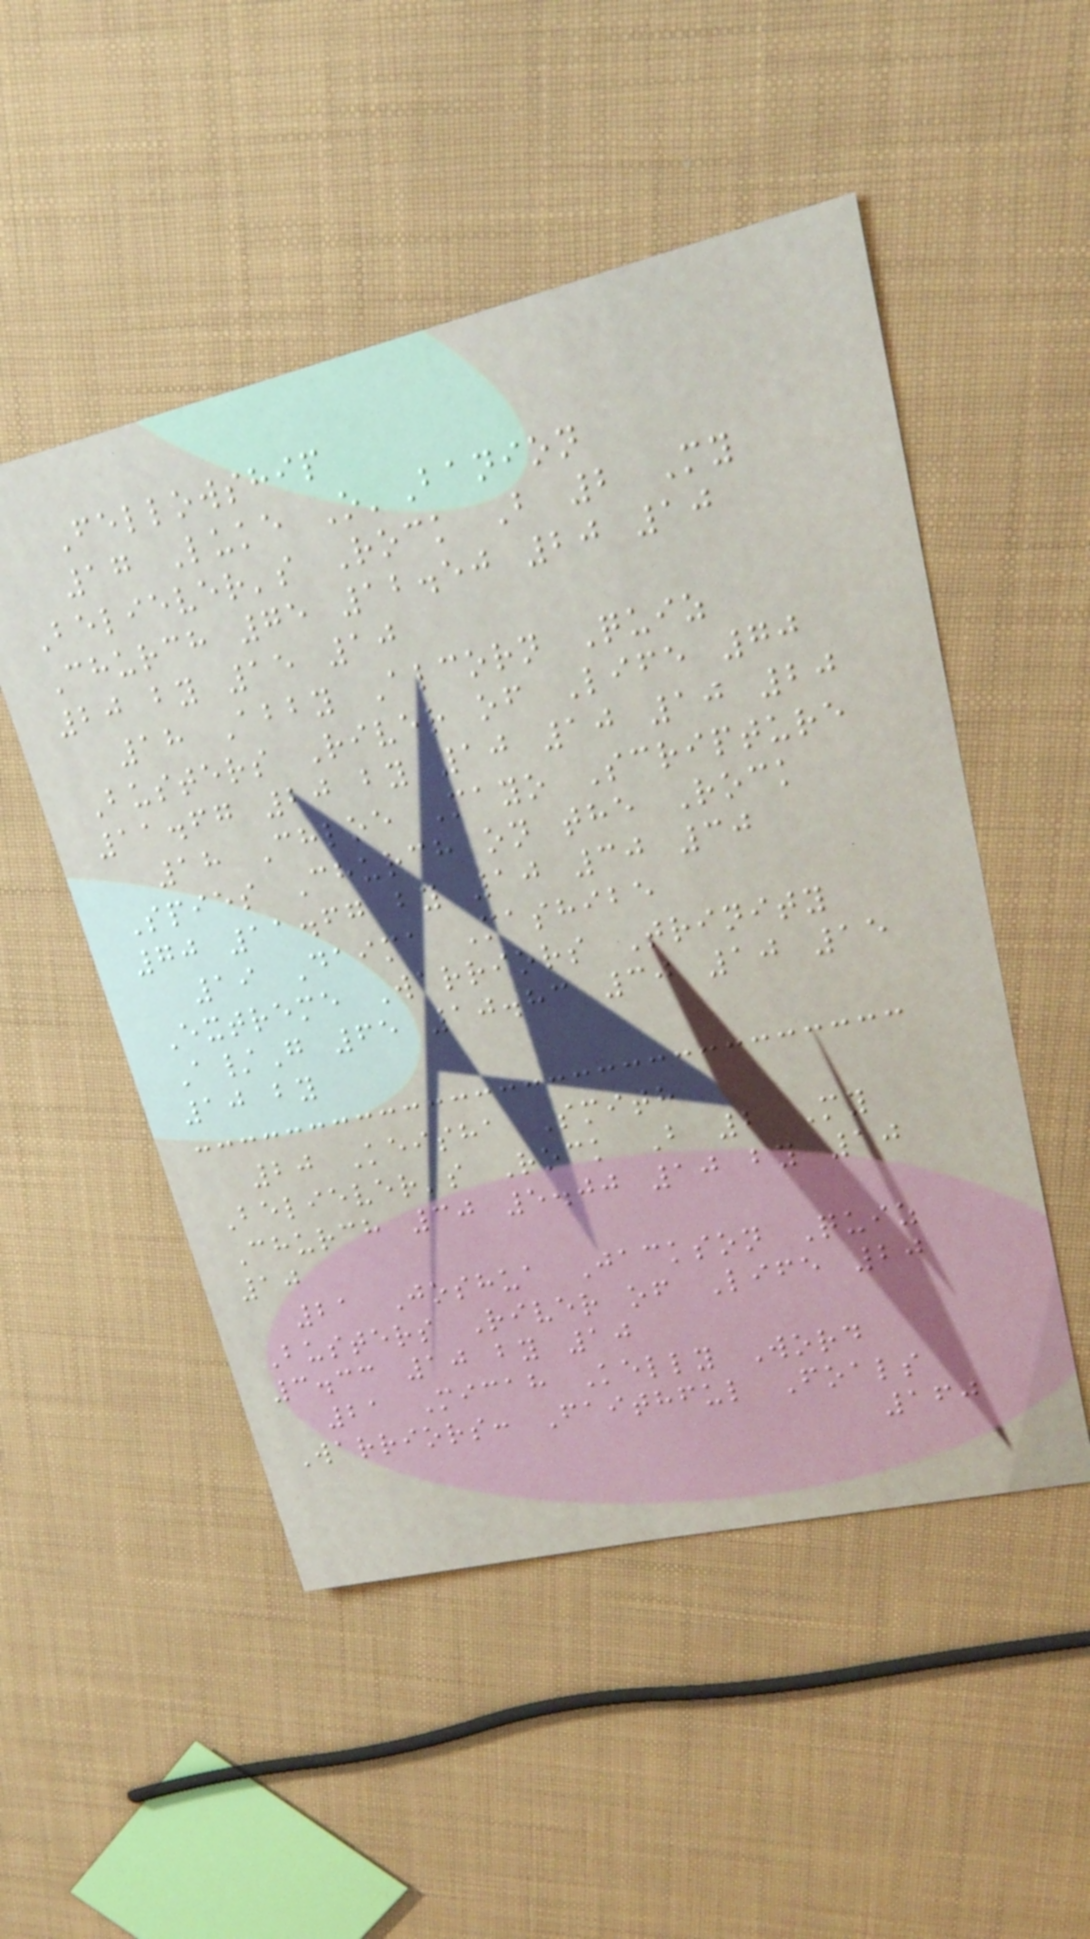Fellowship
17 Luke O'Banion
Believer's Rock B 2 My
Church 75 12.50 20 10
20 by 15 10
18 Abby Alcorn Quiz
Busters River of Life 70
11.67 20 by 10 10 10 20
18 Chloe Mayo Scripture
Spies Church on the Rock
70 11.67 by 10 30 30
19 Daima Mashibe
Extreme Warriors Trinity
A/G 65 10.83 30 10 15
10 by
20 Keisha Smith
Believer's Rock B 2 My
Church 30 5.00 10 by 10
10
21 Joshua Jackson Quiz
Busters River of Life 20
3.33 10 by 10
21 Micah Kelly Word
Warriors: Faithful Foals
160
